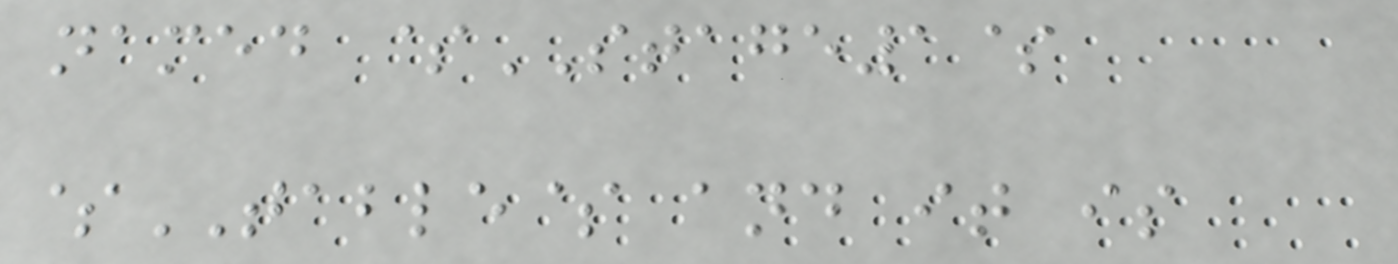named $STAGE1$
$TABLE$ and it is
